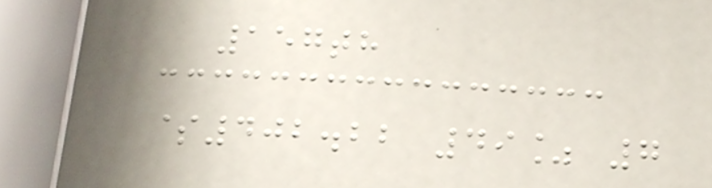157th
$402.22 49% 7
